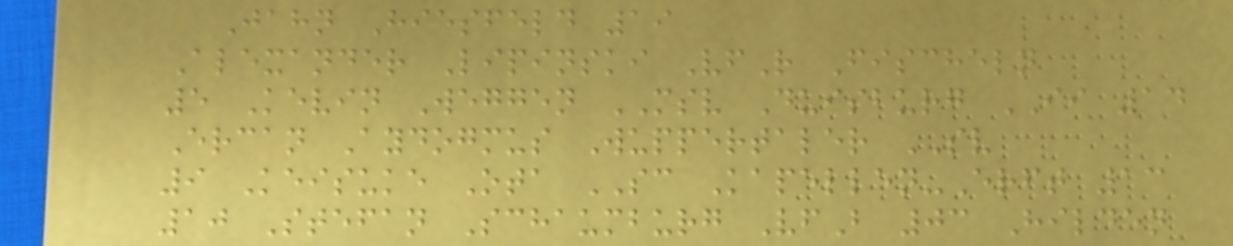Jahn Hiesfeld 19
Alexander Lipinski VfR Fischeln
5 Kevin Weggen MSV Duisburg II 14
Ercan Aydogmus Wuppertaler SV
9 Keisuke Ota SC Kapellen-Erft 13
10 Stefan Schaumburg VfB 03 Hilden
